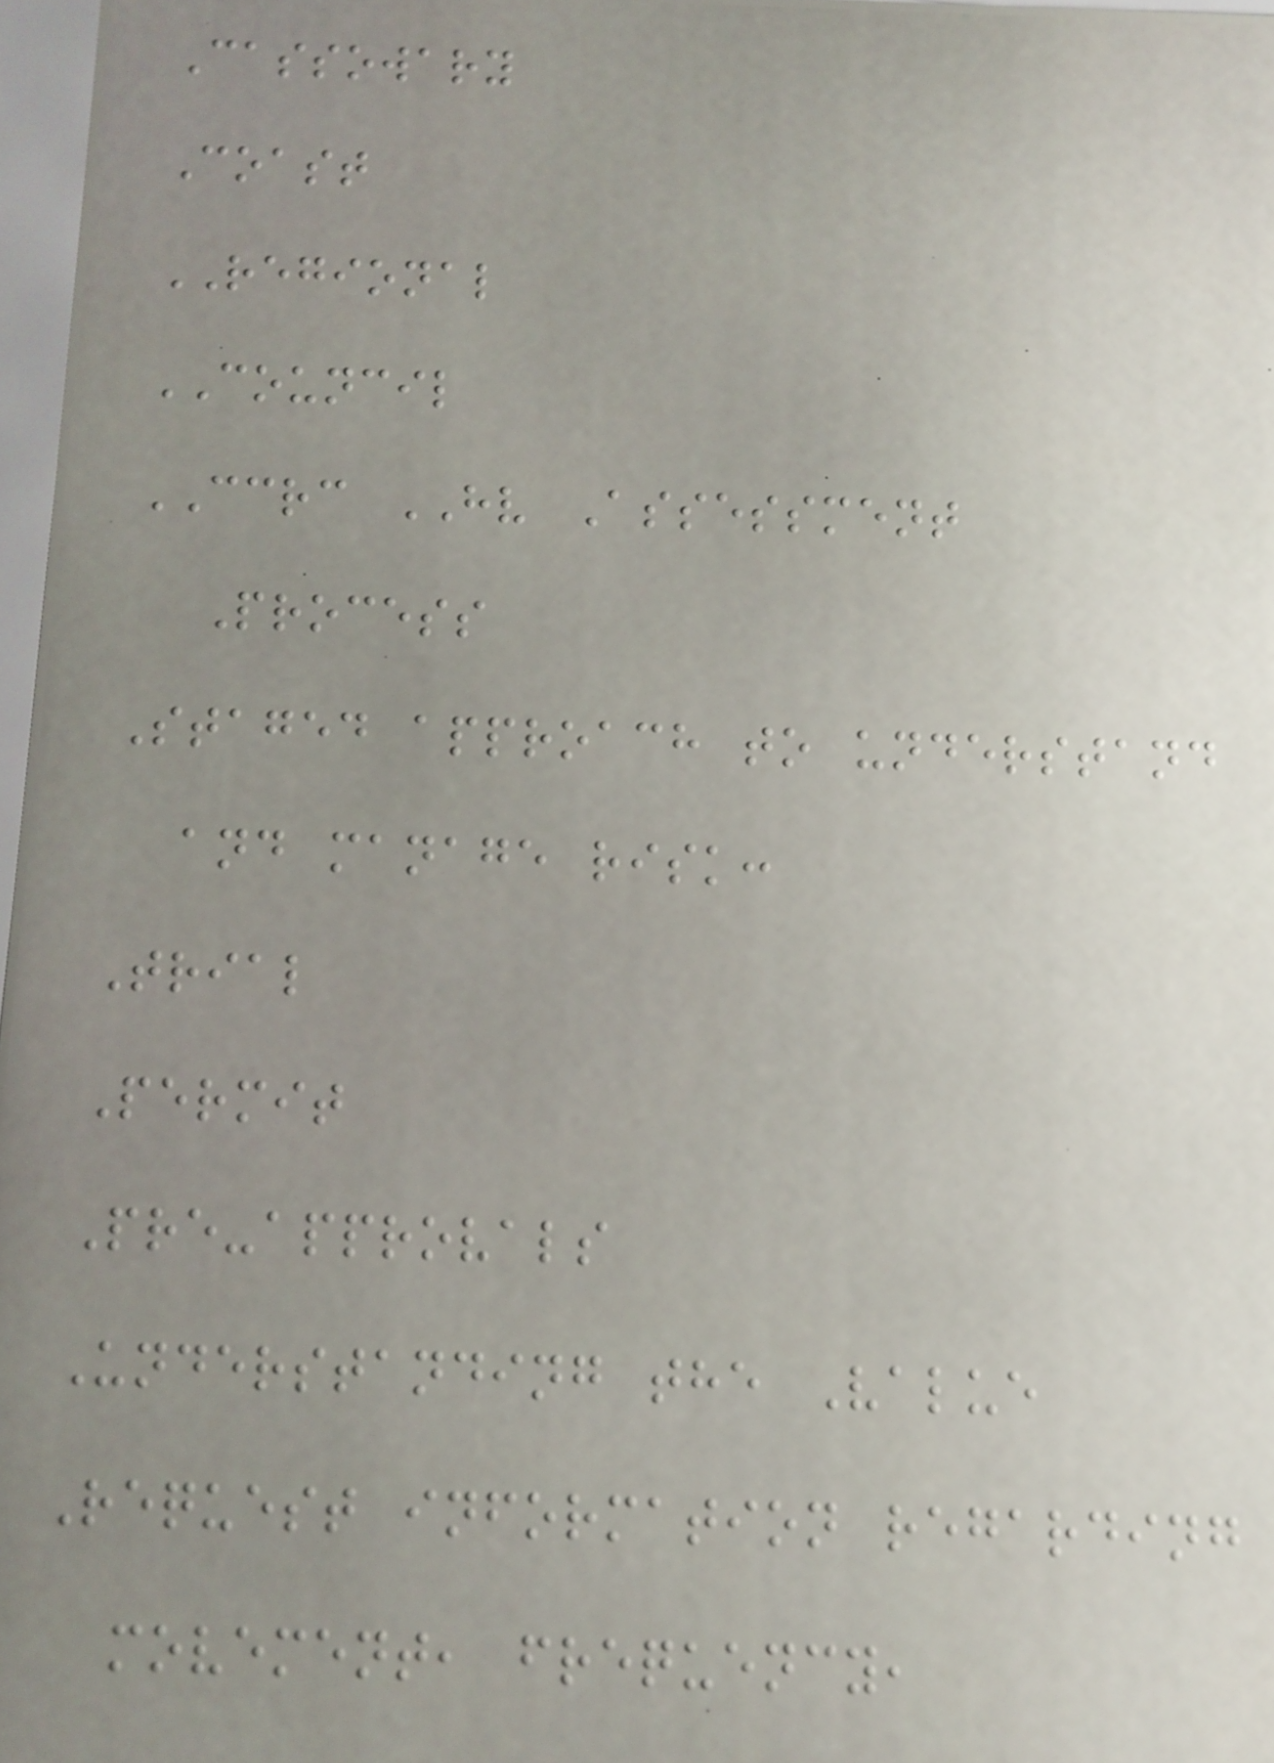Cassowary
Coast
REGIONAL
COUNCIL
CCRC HV Assessment
Process
Staged approach to understand
and manage risk:
Trial
Permit
Pre-approvals
Understanding the Value
Request information regarding
movement, frequency,
